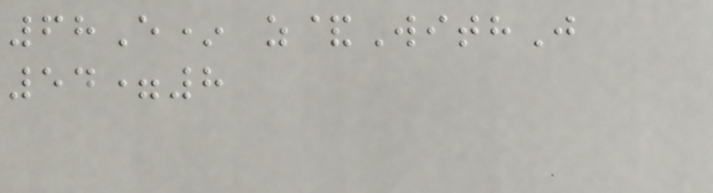68E* z&WithJ
54=8
